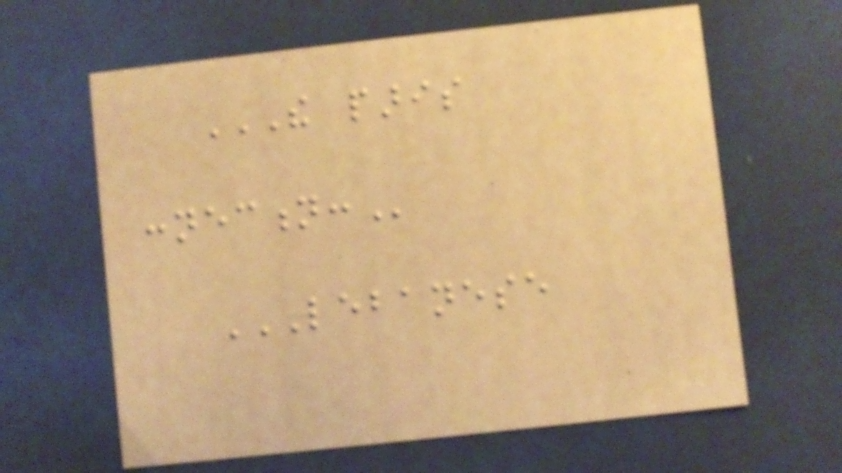THE PARIS
CONNECTION:
LEBANESE
